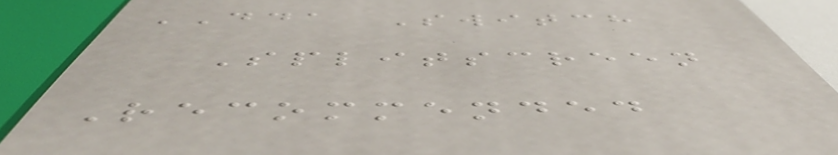DDA Switch
Splitscreen
Recommended
